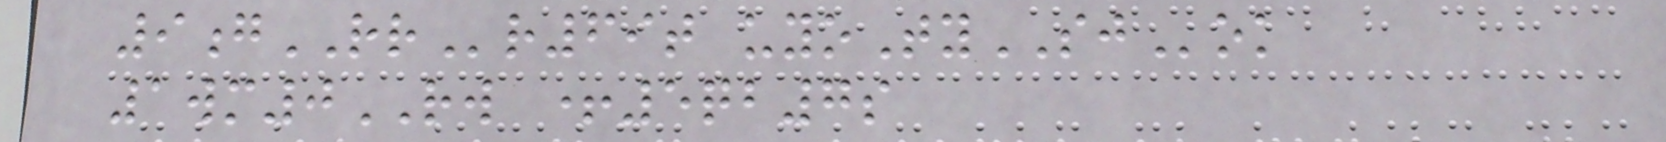9gRRr69t uyoTySJok
1wm0RW +5qb7s
